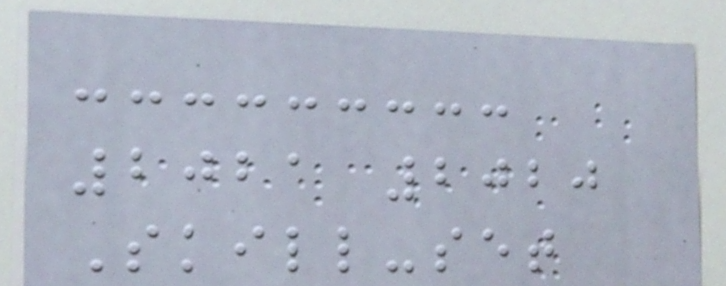2021 2020
Skill-set
